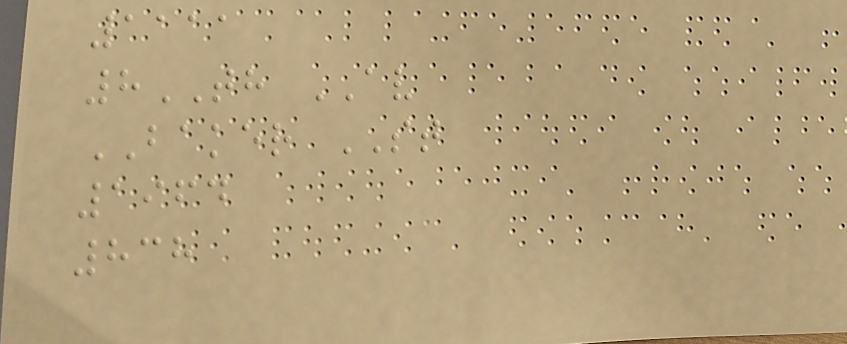1111
8TH AV
BAKER ST
1964
838
